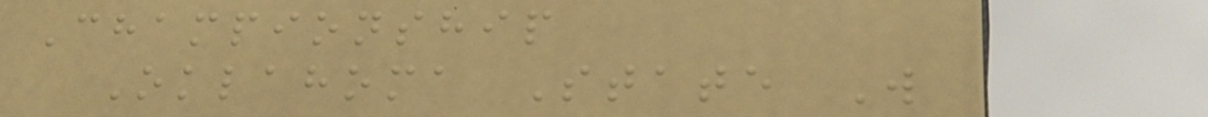Championship
Oklahoma State W
